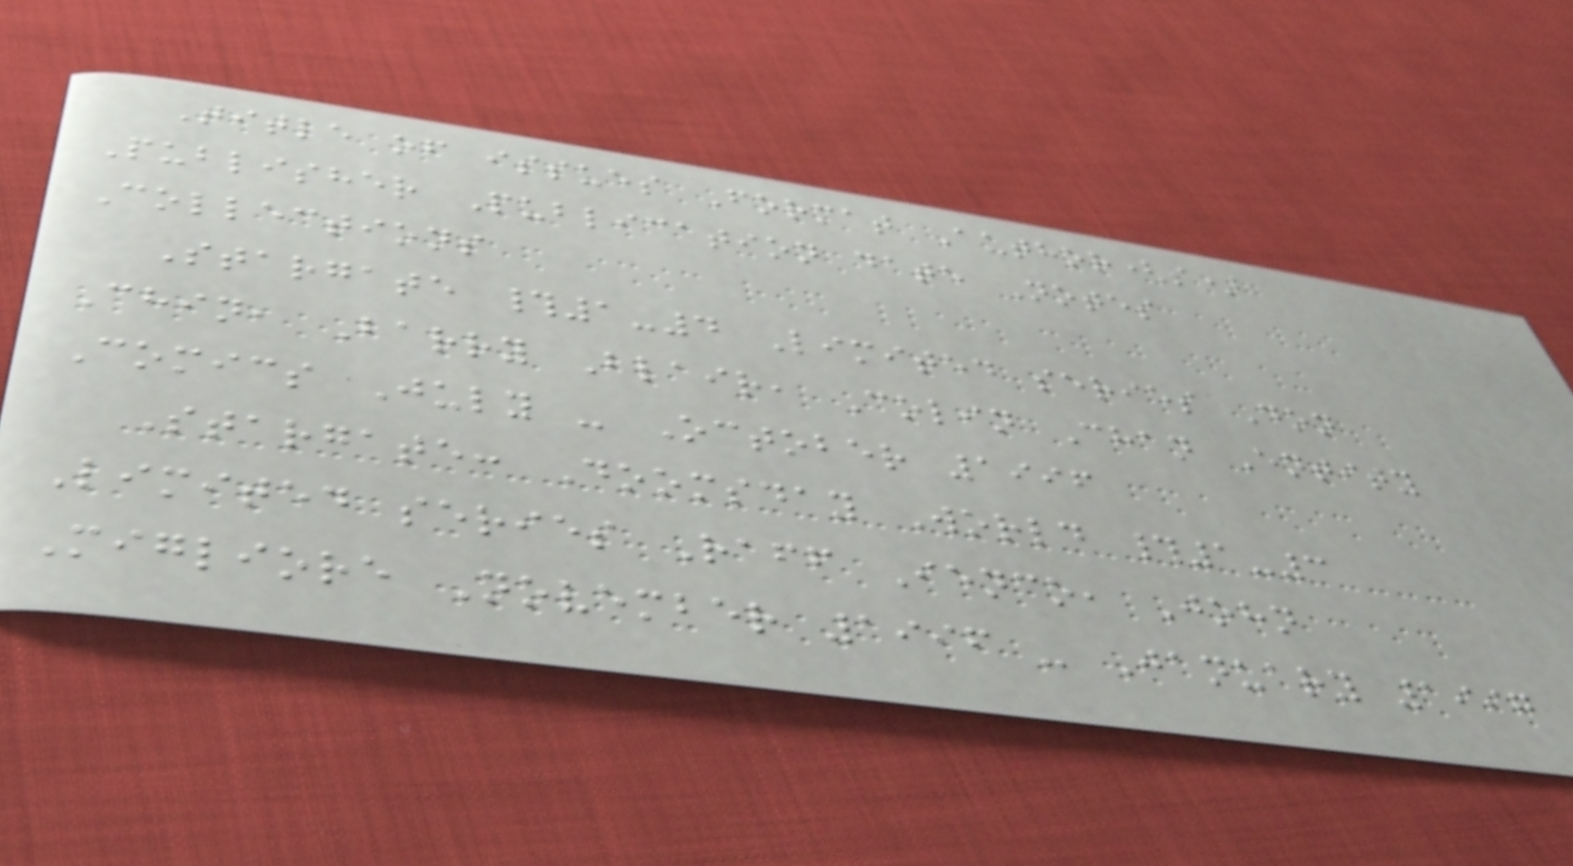Title of issues Format Author(s)
Publisher Publication date Notes
Collections
Stargate #1-4 Limited series Don
Chin, Barry Blair, Colin Chan Entity
Comics July - October 1996
Stargate: Doomsday World #1-3
Limited series Raff Ienco, John
Migliore November 1996 - January 1997
